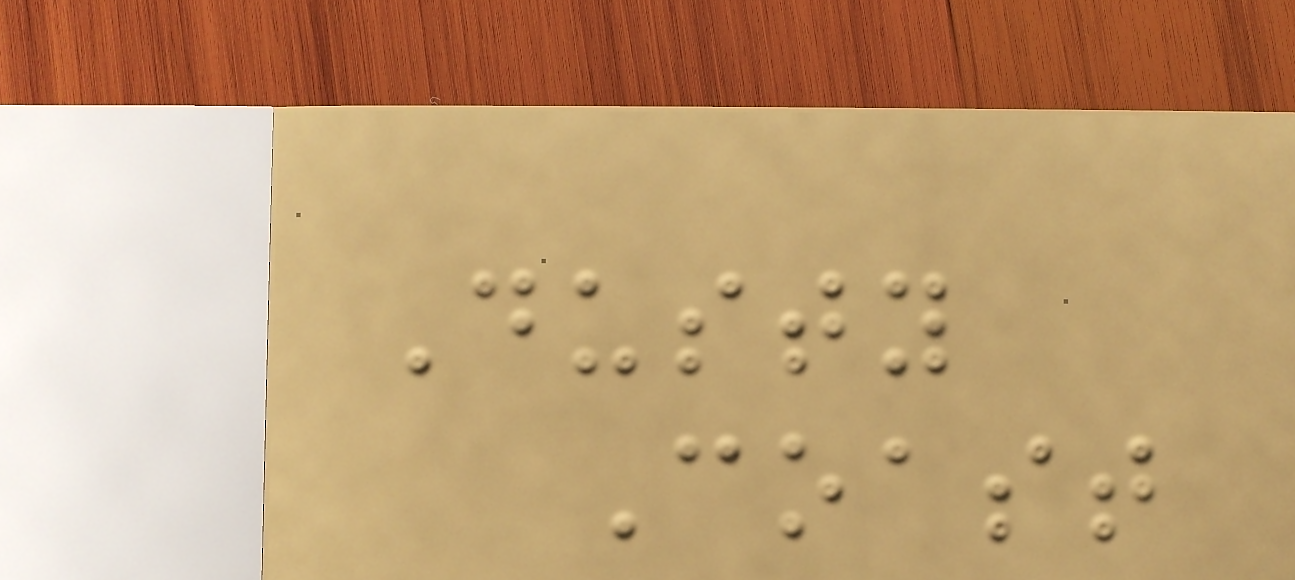Dusty
Coast
